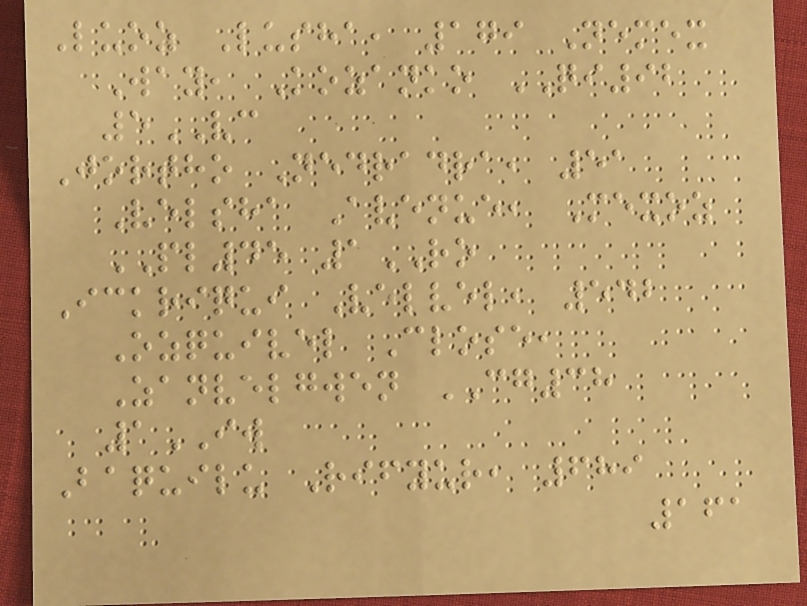Luoz Lusha, 179 Nemex
Way, Kozanko QI92
5VC
Jortho Nedradra, 51
Velsha Avenue, Mexoz
PL45 1RO
Ickriqui Velvel, 542
Ozquivel Close,
Zanvelgwen CG38
1IW
Baquilu Rifyur, 689
161
